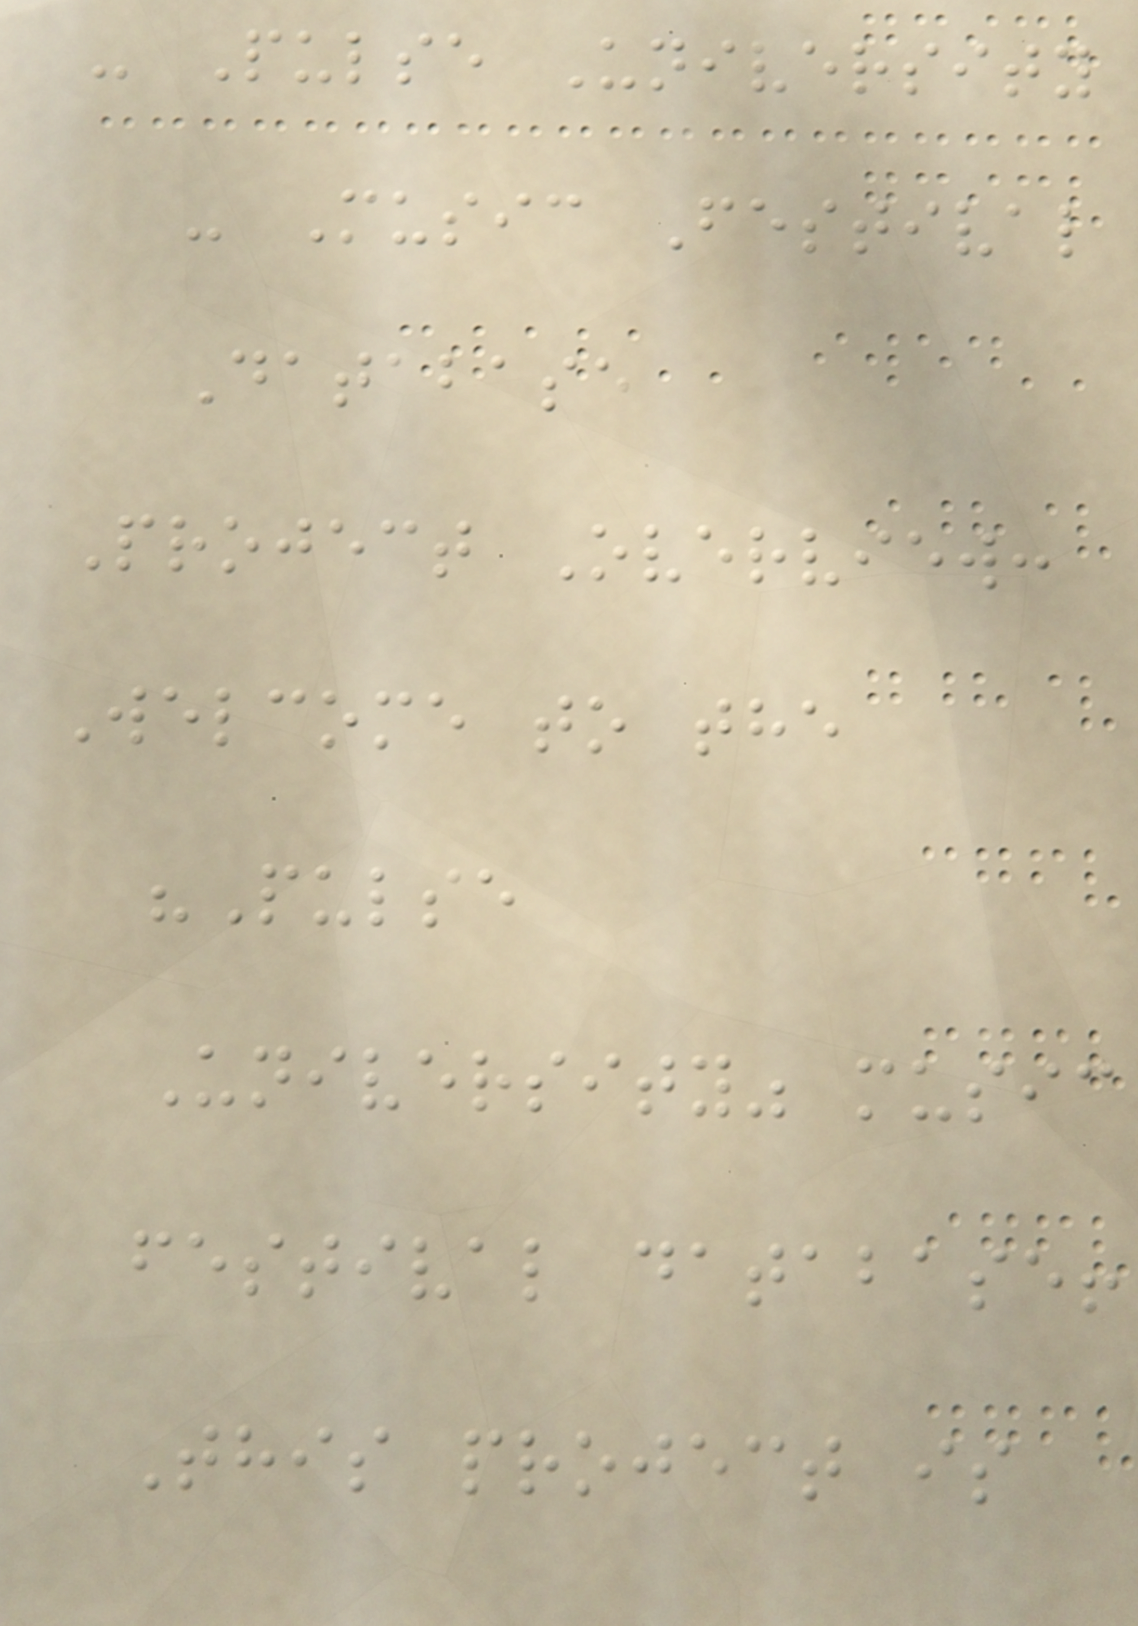- Pulse University
- Music Festival
Database
Project Overview:
Welcome to the
"Pulse
University" music
festival database!
This project is
